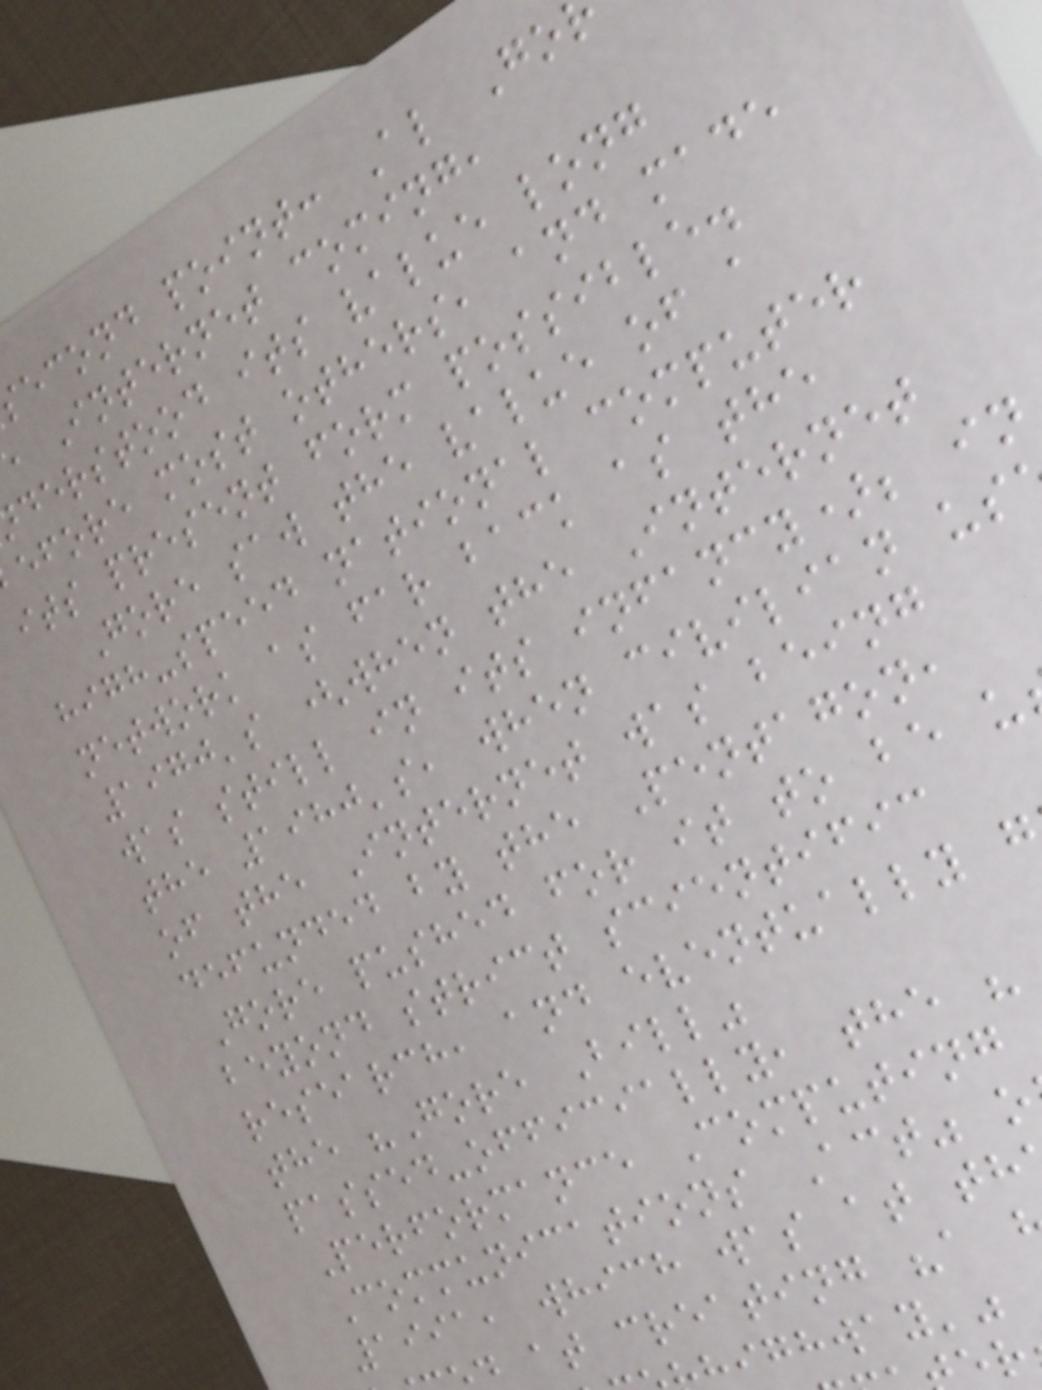econd point: Al Go
Internet coming,
derstood its value long
efore most others, and made
its present form possible.
Gore saw the value of a
high-speed national computer
network as far back as the
1970's (when the Internet
was still in its infancy); in
the 1980's, when civilian us
of the Internet was being
defunded by the Pentagon,
Gore pushed for it to be u
beyond strict scientific
research, and eventually g
the "Gore Bill"
passed-officially, the
Performance Computing
Communications Act" o
1991, which was at th
at creating "a
ighway'"
